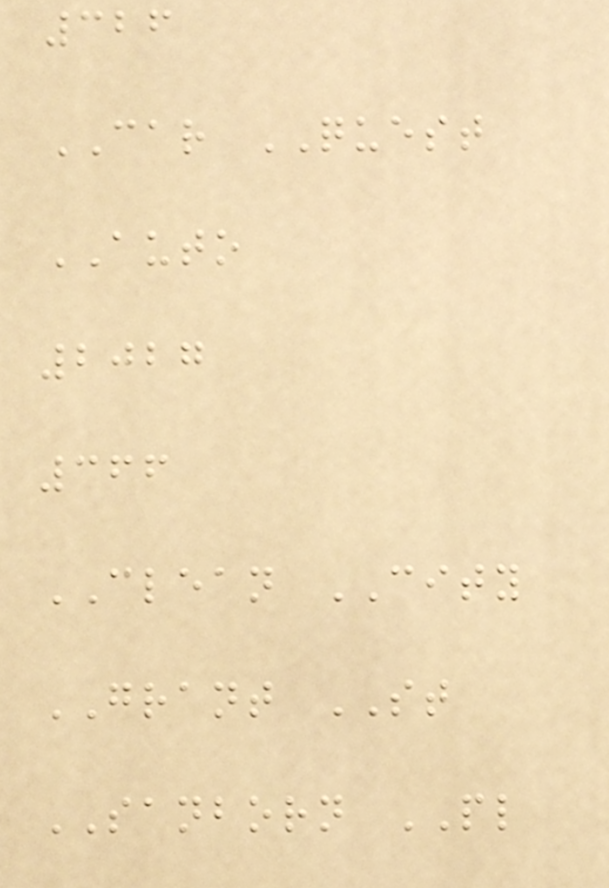326
CAR QUEST
AUTO
2027
366
CLEAN CITY
GRANT ST
SANBORN PL
